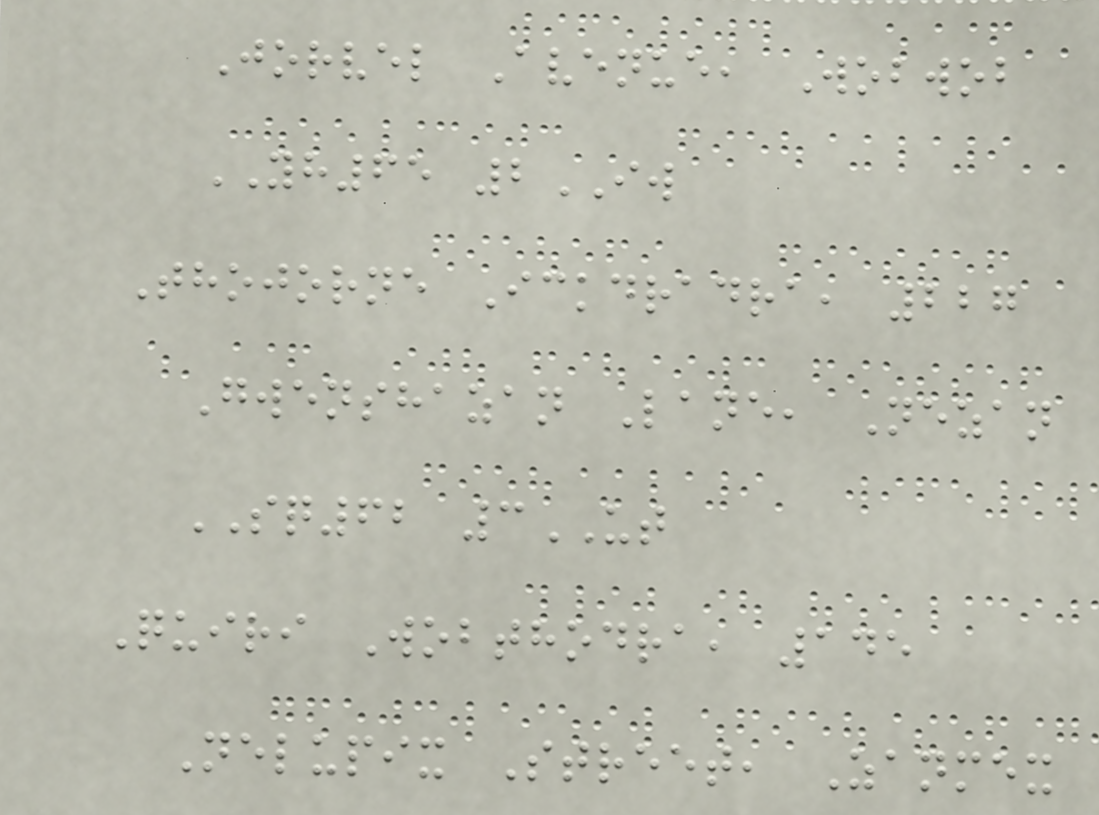Jorvel Avenue, Wobwob
YH65 2IW
Thojorne Ickdradra, 227
Gwenshazan Lane, Nezan
SQ62 3UT
Quiri Wobthodra, 145
Nelupix Street, Zanmex
